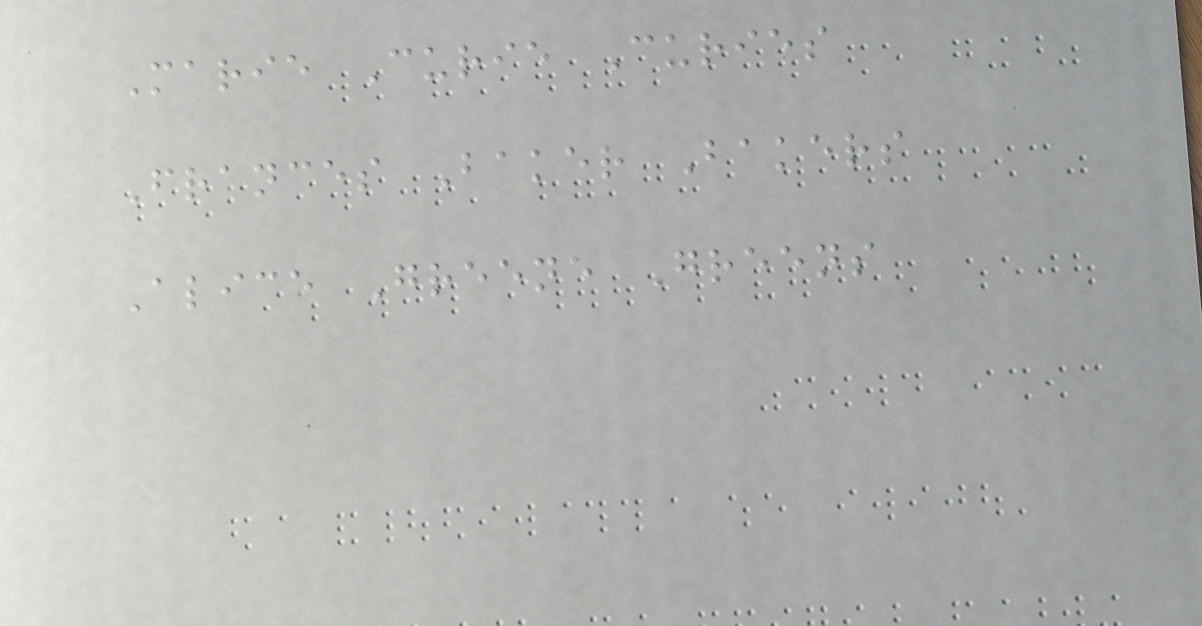Marie Curie Curies
Frances Baker Bakers
Alice Greene Greens
